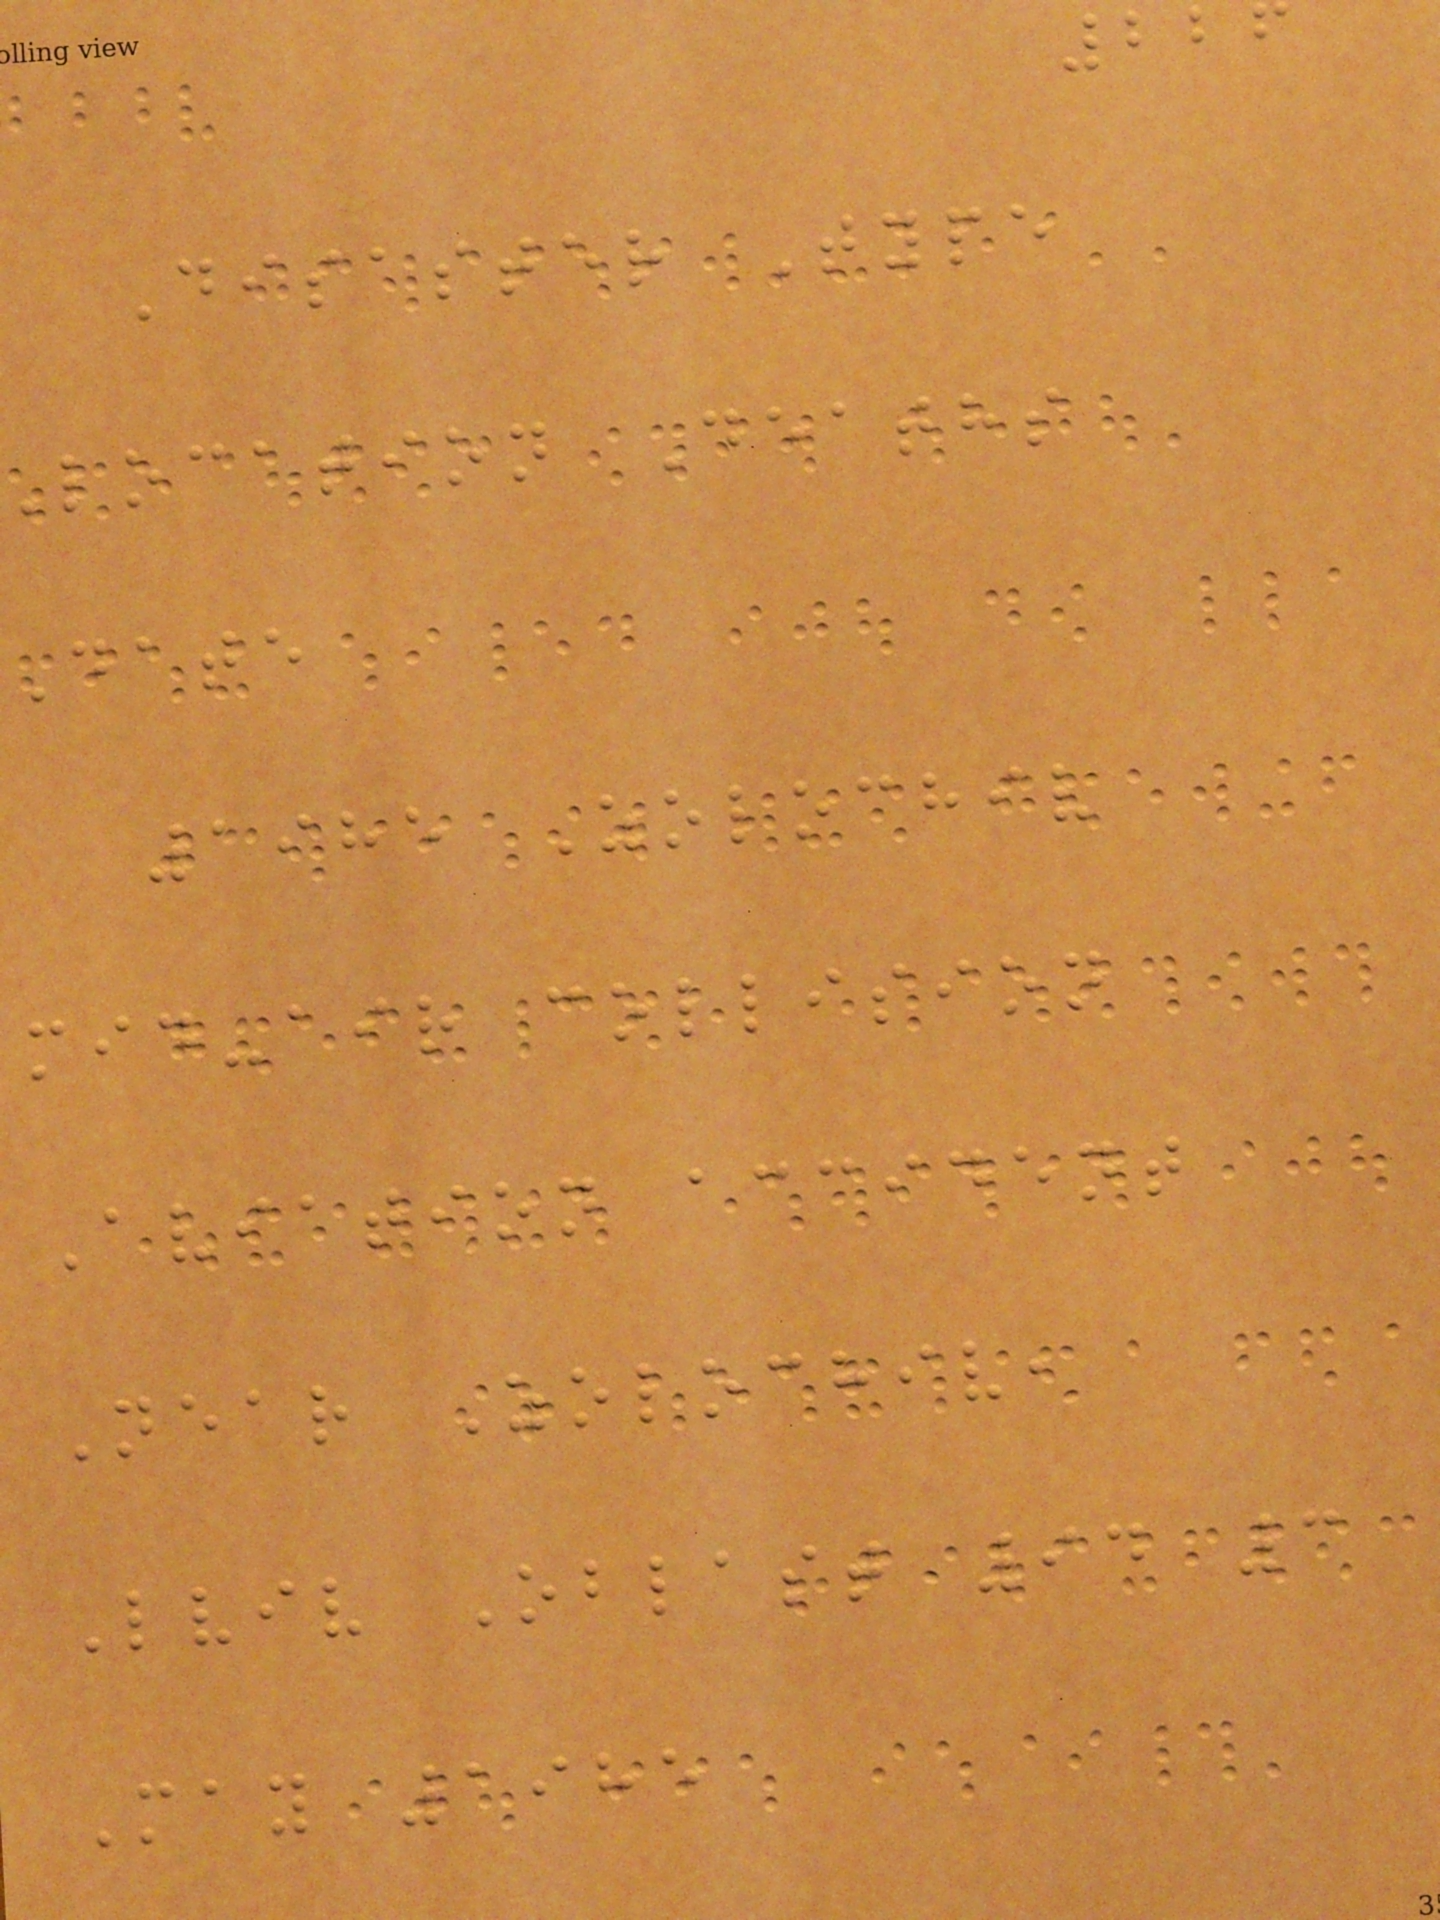Disaster Type
location Deaths
Date
1985 Zolochiv
mid-air collision
Aviation accident
Near Zolochiv,
Lviv Oblast 94 3
May 1985
